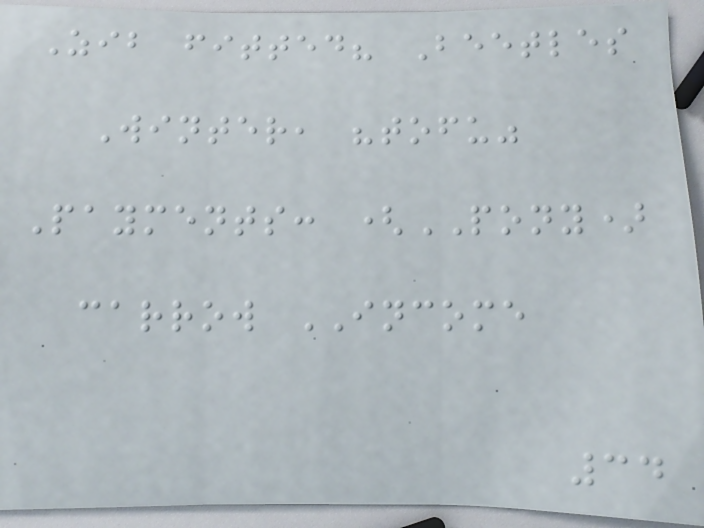Zib fitted? Beetles
Winter, "tofu"
Payments: (PONY)
carrow INCOME
34
